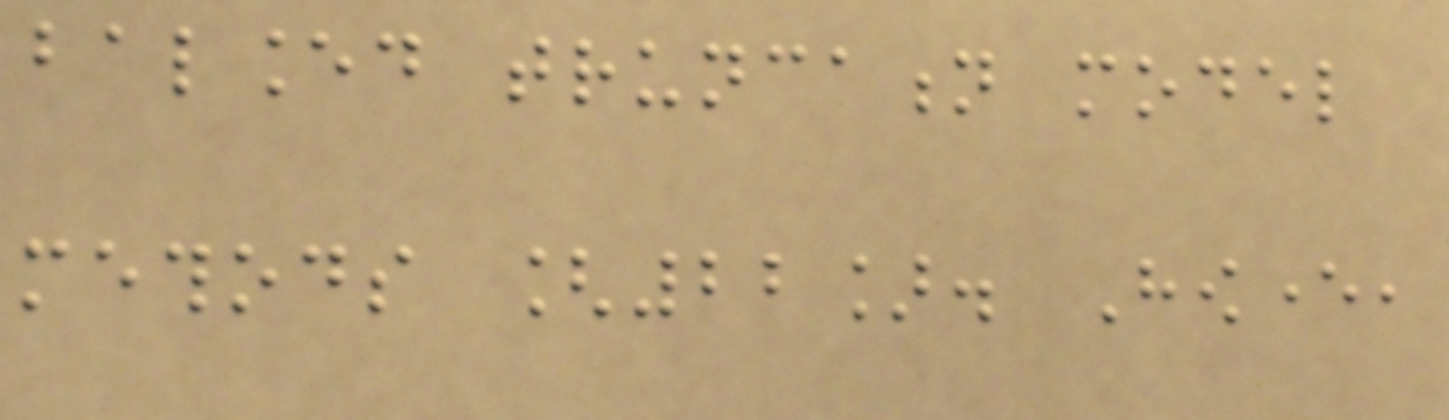balanced truncation model
methods [22]. However,
